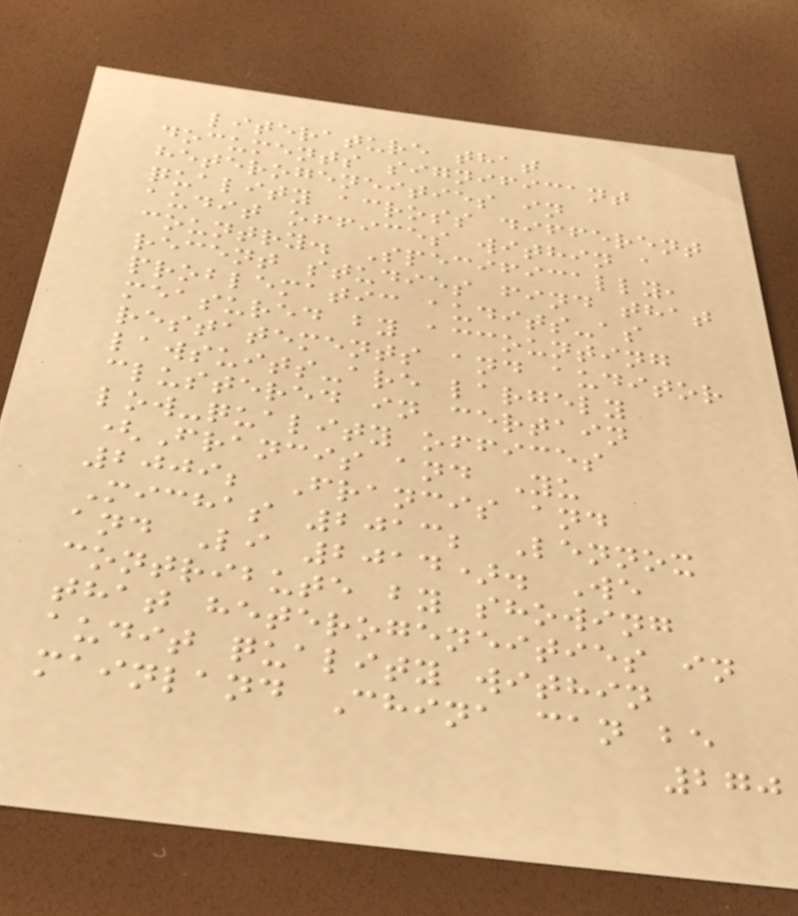literature that
documents significant
heterogeneities in
quality across different
audit offices within a
country. Specifically,
recent studies find that
problematic audits-as
measured by accounting
restatements and auditor
lawsuits-are largely
clustered in certain
low-quality offices
(Francis and Yu
2009; Francis and
Michas 2013; Lennox
and Li 2014). We
contribute by showing
that heterogeneities in
audit quality within
mainland China can be
270
